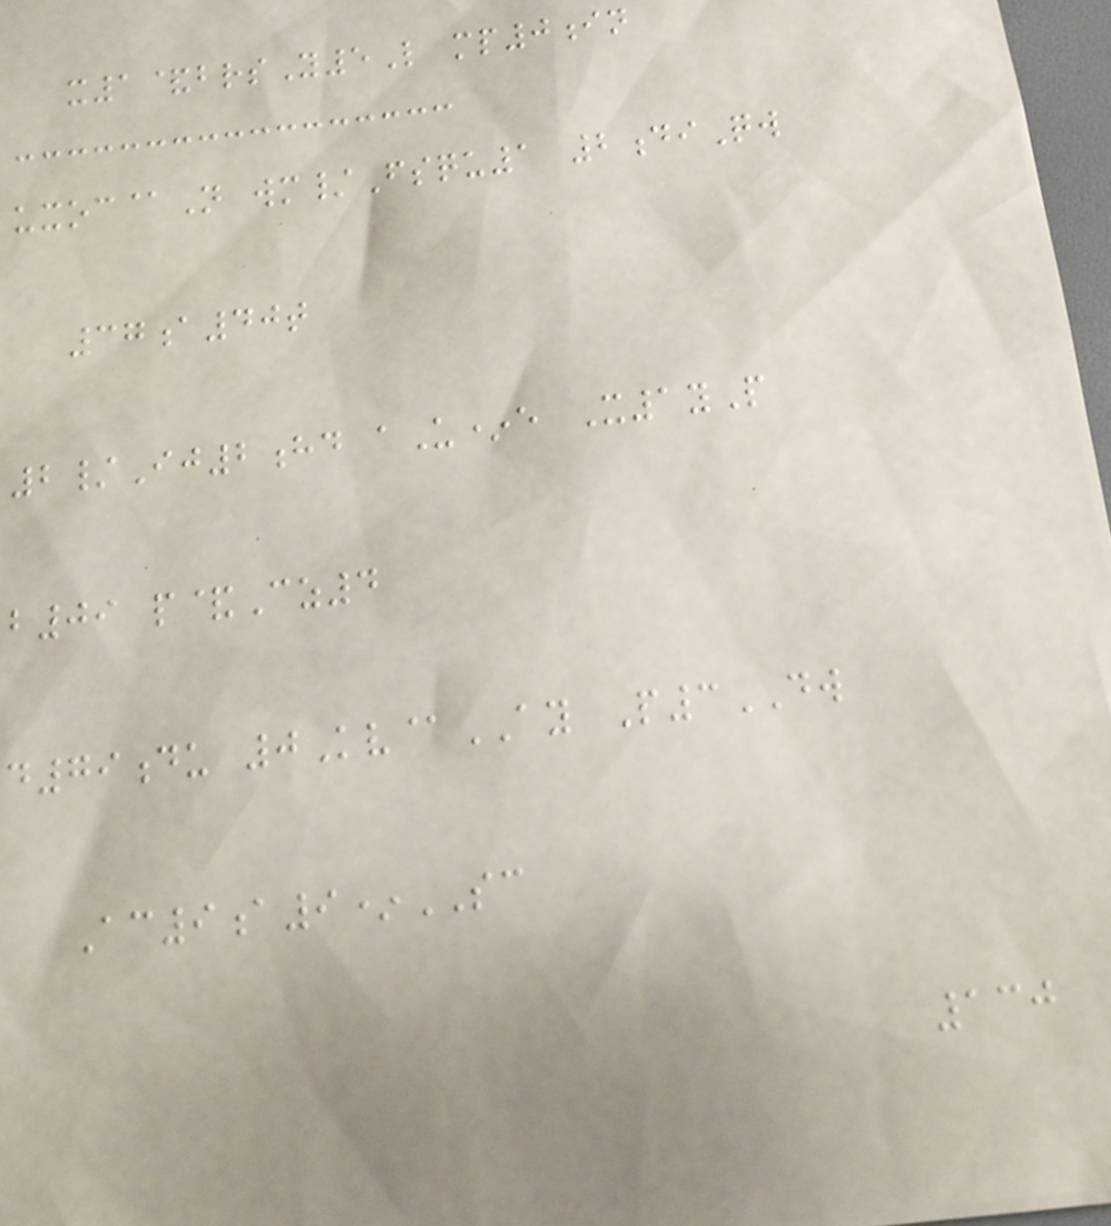x1&brsY5L mp0in
uxoc@N wm/Fsqu1 2diQw
37a40t
2/Ij2hd aU*e X1yP
b09 p&Cz4
d79du 0Kv@AY P3DW
Ac9a9*SC
130
